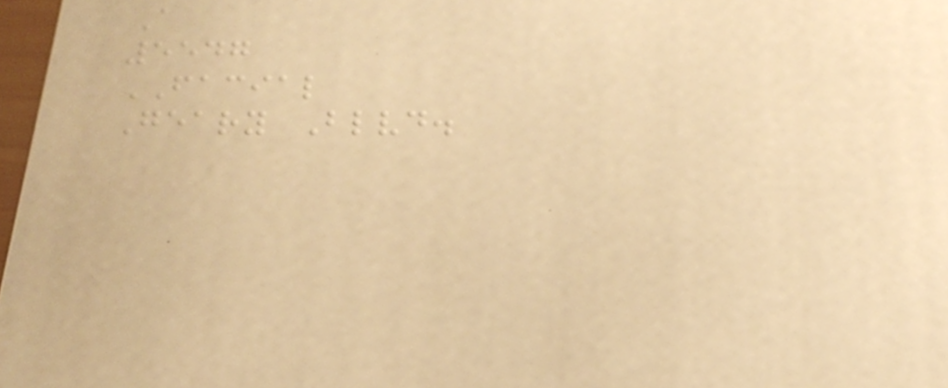A
5547
FACIAL
Geary Blvd.
